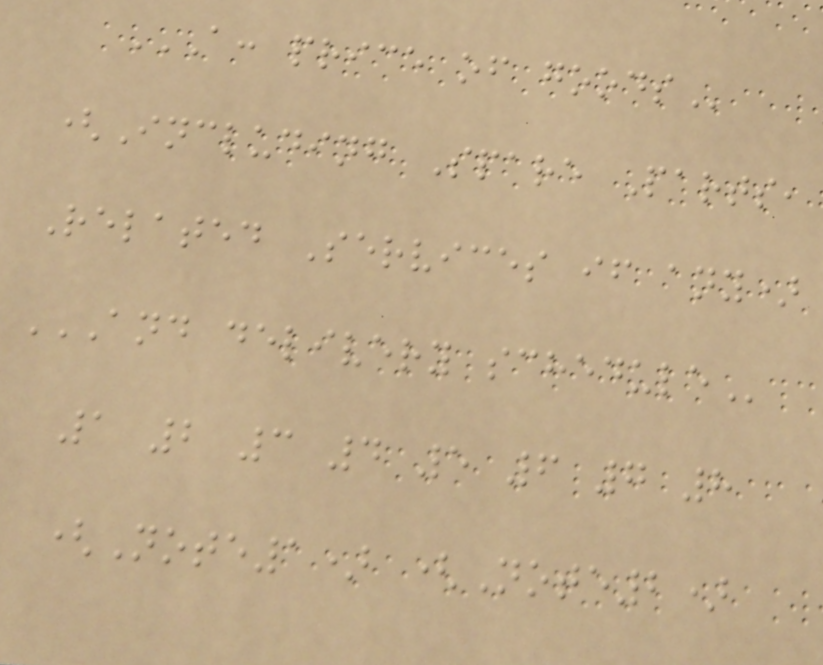A: PRICE OF GOODS
(Including Spare Parts,
Related Services if any)
AND DELIVERY SCHEDULE
1 2 3 4 5 6 7 8
(Note1) (Note2)
